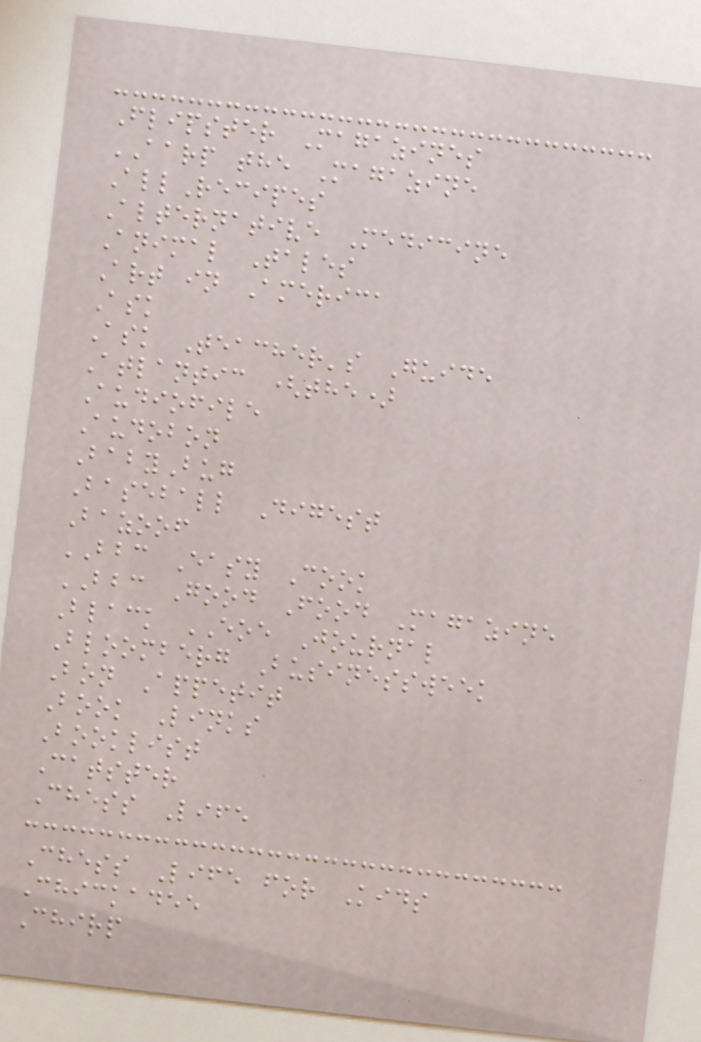Flipster Magazines
AARP the Magazine
AllRecipes
Alternative Medicine
Animal Tales
Art in America
Ask
Ask Teacher's Guide
Atlantic (the)
Audiofile
Audobon
BabyBug
Baseball Digest
Bazoof
BBC Easy Cook
BBC Good Food Magazine
Black EOE Journal
Bloomberg Businessweek
Bon Appetit
Book Links
Booklist
Catster
Chess Life
Chess Life for Kids
Chickadee
Chirp
